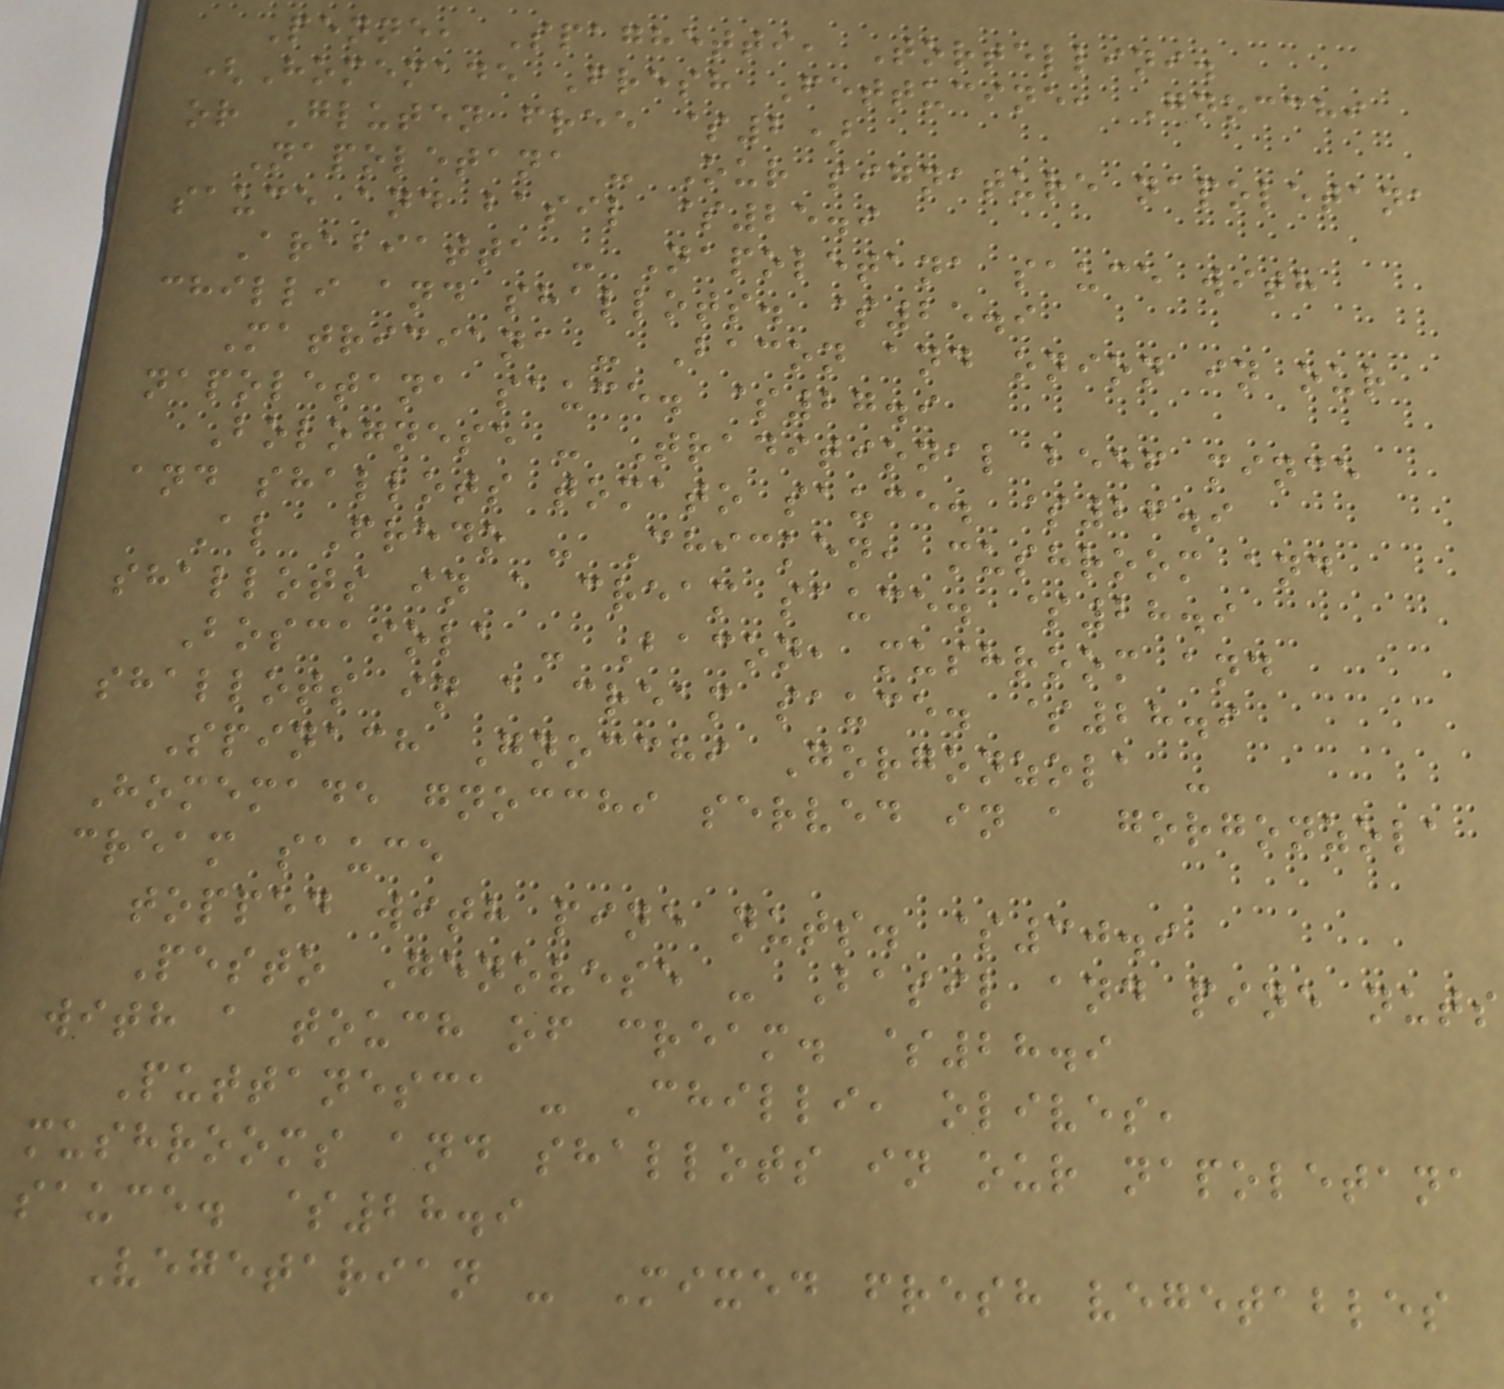Penne, Spaghetti, Tortellini.
(Homemade Fresh Fettucine, Gnocchi
or Gluten free $2)
Napoletana - Our signature napoletana
sauce and basil $25.9
Arabiatta - Napoletana sauce with
chilli and shallots. $25.9
Matriciana - Bacon and onion in our
napoletana sauce. $27.9
Bolognese - Traditional beef mince
and shallots tomato sauce. $26.9
Al Fredo - Chicken, mushroom and
shallots in a cream sauce. $28.9
Boscaiola - Bacon, mushroom and
shallots in a cream sauce. $28.9
Spinach Gnocchi Gorgonzola -
Homemade gnocchi served in a gorgonzola
cream sauce
topped with pine nuts. $30.9
Pesto Genovese - Basil and pine nuts
with a touch of cream. $28.9
Puttanesca - Chilli, olives,
mushrooms and shallots in our napoletana
sauce. $28.9
Vegetarian - Mixed fresh vegetables
